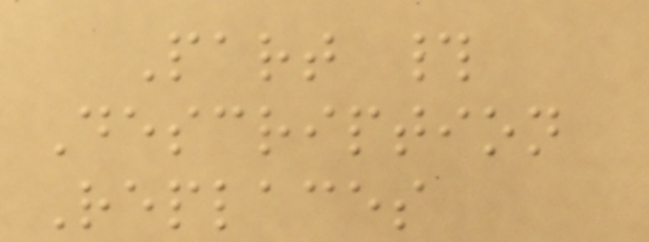Part #
Description
Replaces
